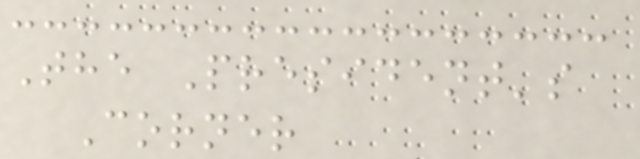The President's
Corner
